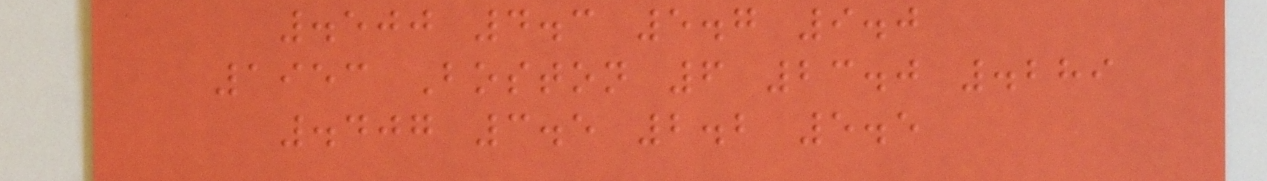.500 4.3 5.7 9.0
1953 Boston 6 23.0 .289
.407 3.5 2.2 5.5
